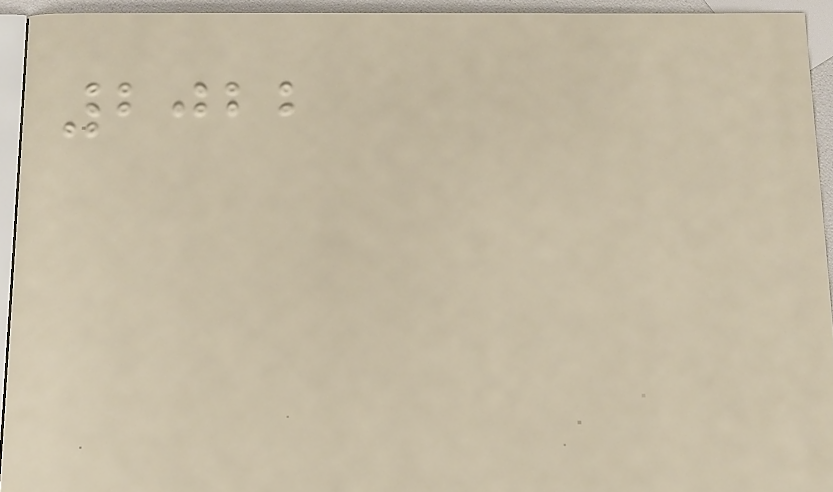2022
